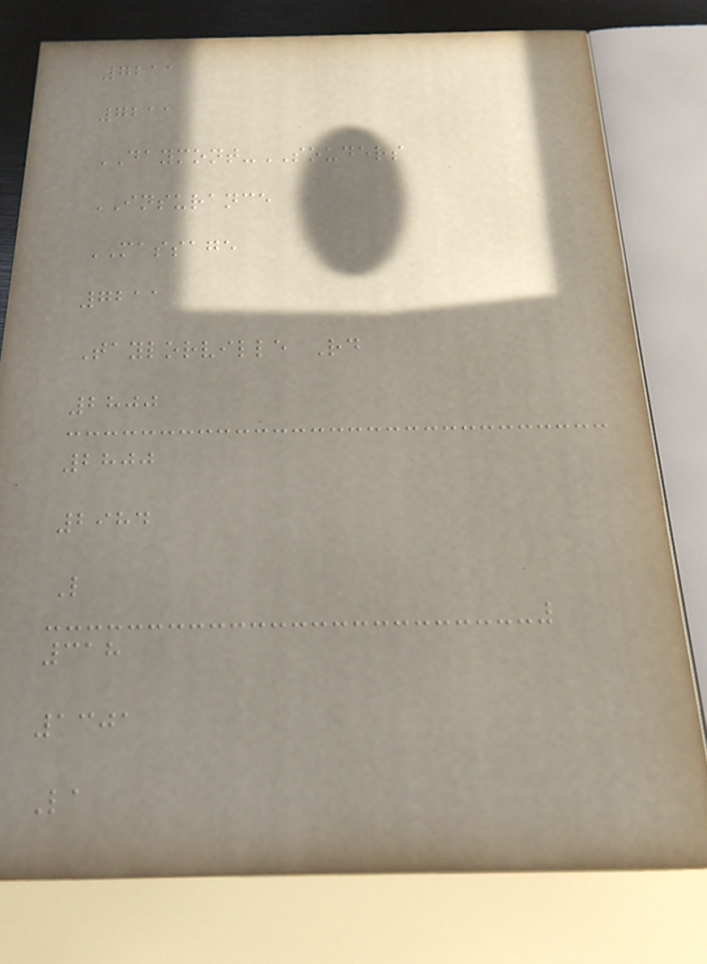7211
7211
DAYMONT-SOUDERS
INSURANCE
MASSAGE
7211
Taylorville Rd
2800
2800
2984
L
318
1301
La
